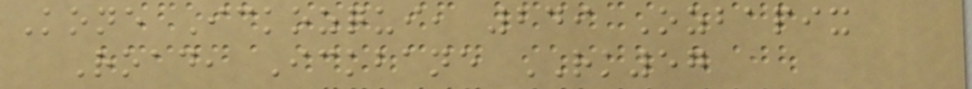Kone Ickozqui, 249 Ozbapix
Road, Ickbane RK57
